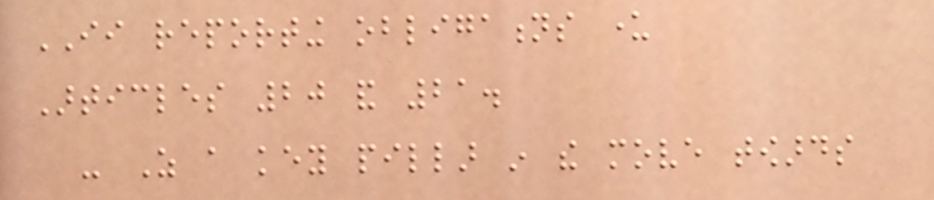II reporting obligations under
Articles 20 and 21.
- As a key pillar in the move towards
